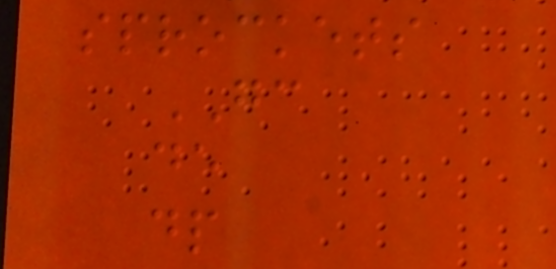sprockets
GC
de
dp
